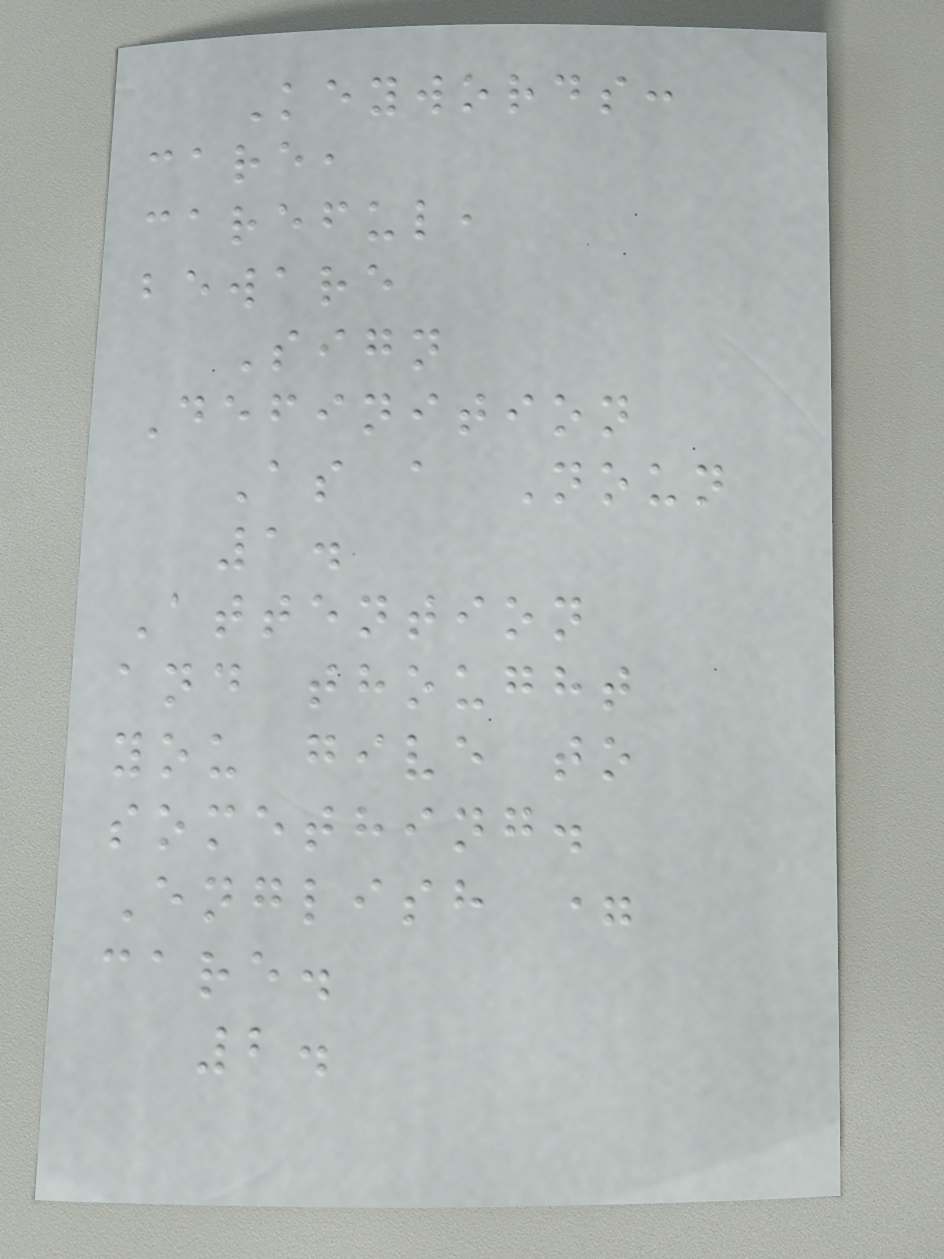Keywords:
care,
careful,
beware
Sign
Definition
As a Noun
1.
Attention
and thought
you give to
something.
English =
care.
2.
